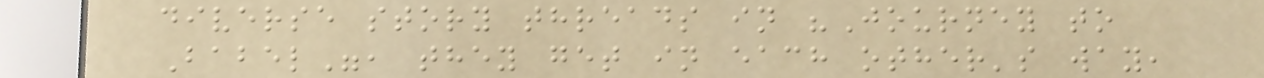diverse story threads in "Journey to
Babel", they get in each other's way,
